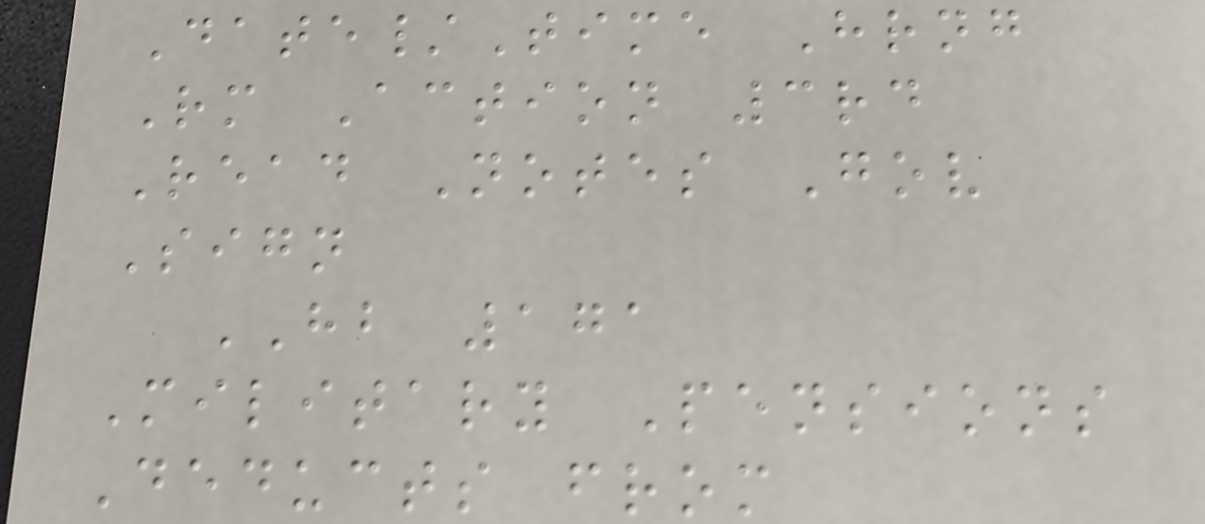Date/Time Hrng
Rm Action 3rd
Read Notes Gov
Sign
HB 171
Military Pensions
Deducts from
